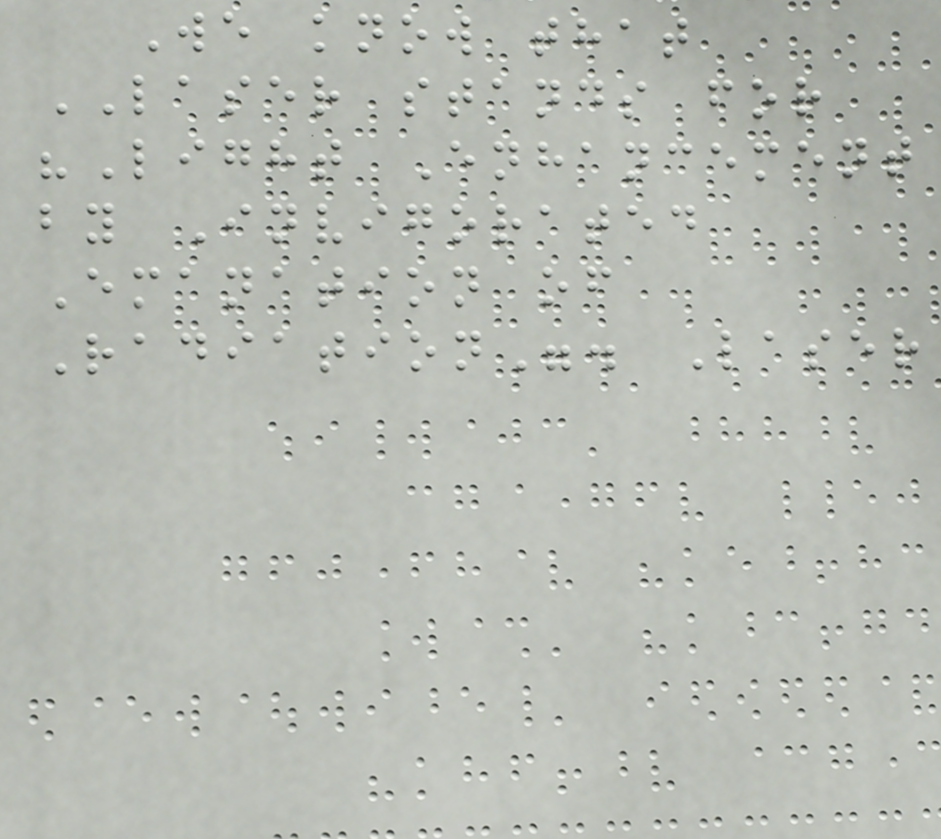We know that
LASER stands for
"Light Enhancement
by Invigorated
Emanation of
Radiation". Laser
